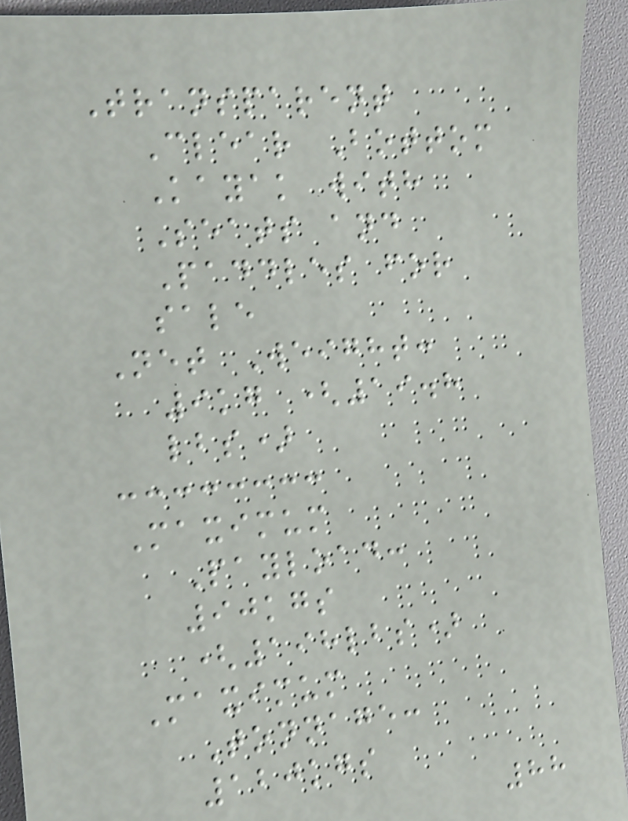Transparent
Clear Bottom
Kayak with
Seats and
Paddles for
sale
Net Weight:
9kg (19.8
lbs)
Maximum
Payload:
90kgs
(198lbs)
Maximum
Tonnage:
120kgs
88
